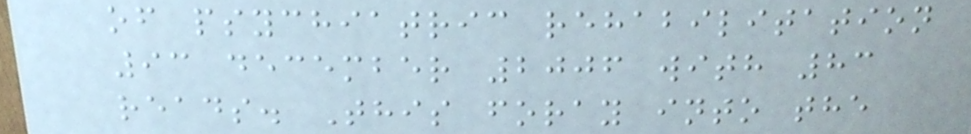of psychiatric rehabilitation
93 december 2006 with 83
reads. This foray into the
